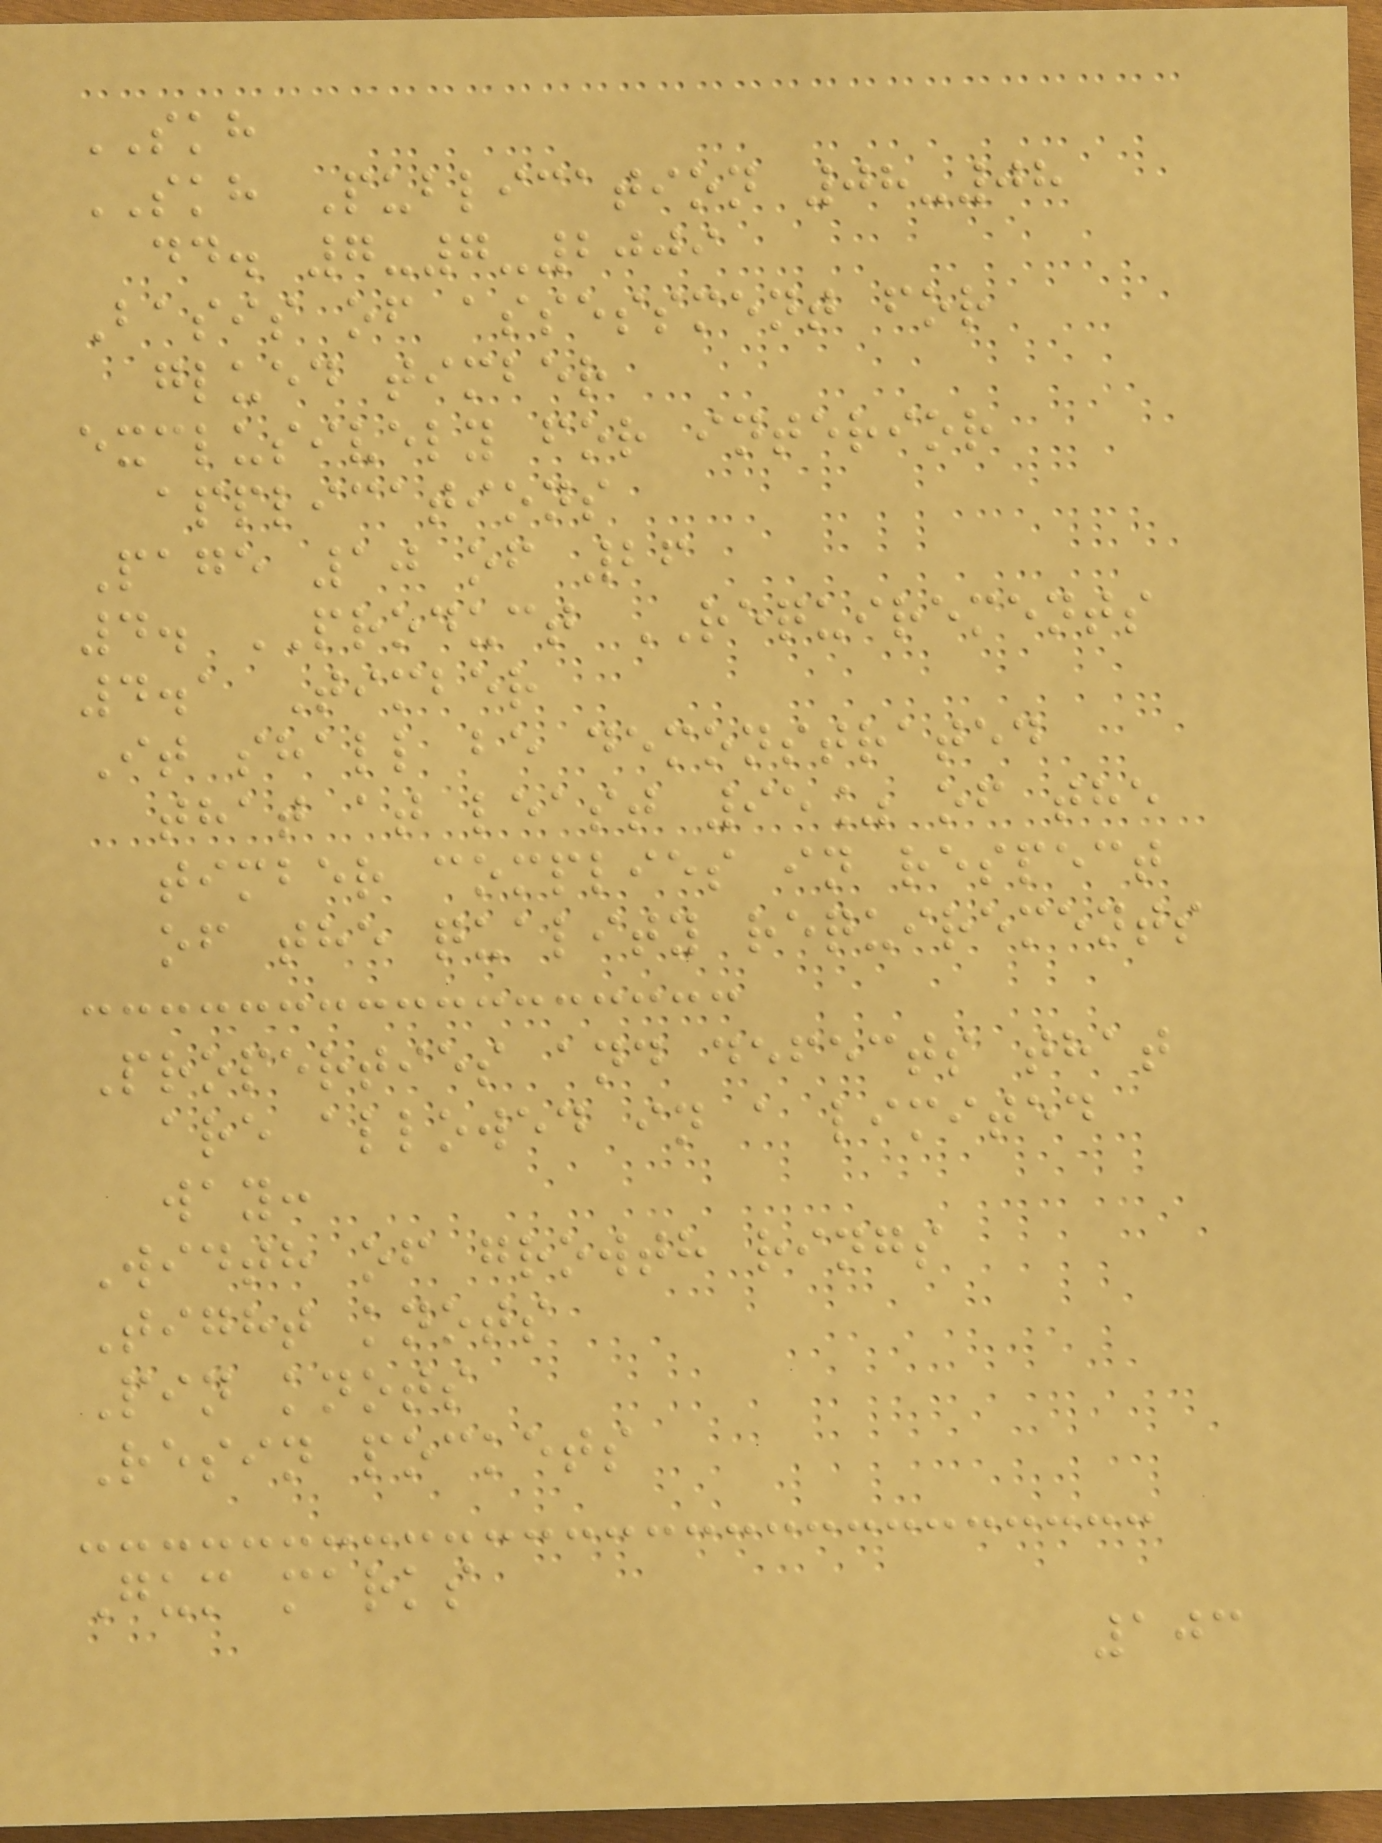SKH
SKH Publication 08-08
dd. 7-7-2009
Basis of assessment for
glued timber
exclusively for interior
applications
Page 10 of 26
4. PRODUCT REQUIREMENTS
4.1 Timber
It shall be demonstrated
that at least 95% of the
timber complies in respect
of the quality requirements
Properties and defects that
are allowed in a limited
way:
Width of growth rings
Tight knots
Pin knots
Resin pockets
Gum marks
103
